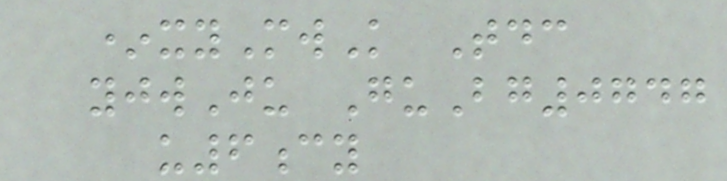*xyMwK Tdc
yjwJu GuBg0747
u6cy
